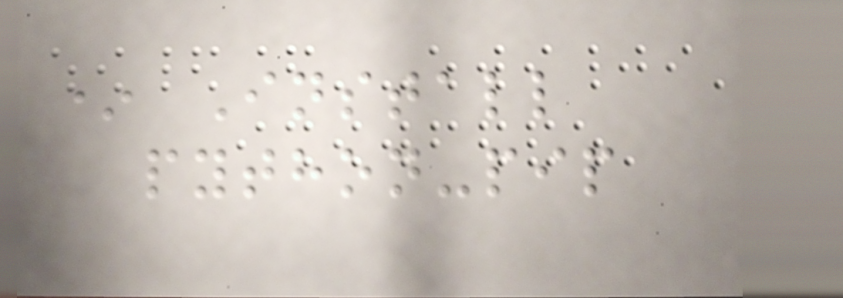* Install
python-pip
